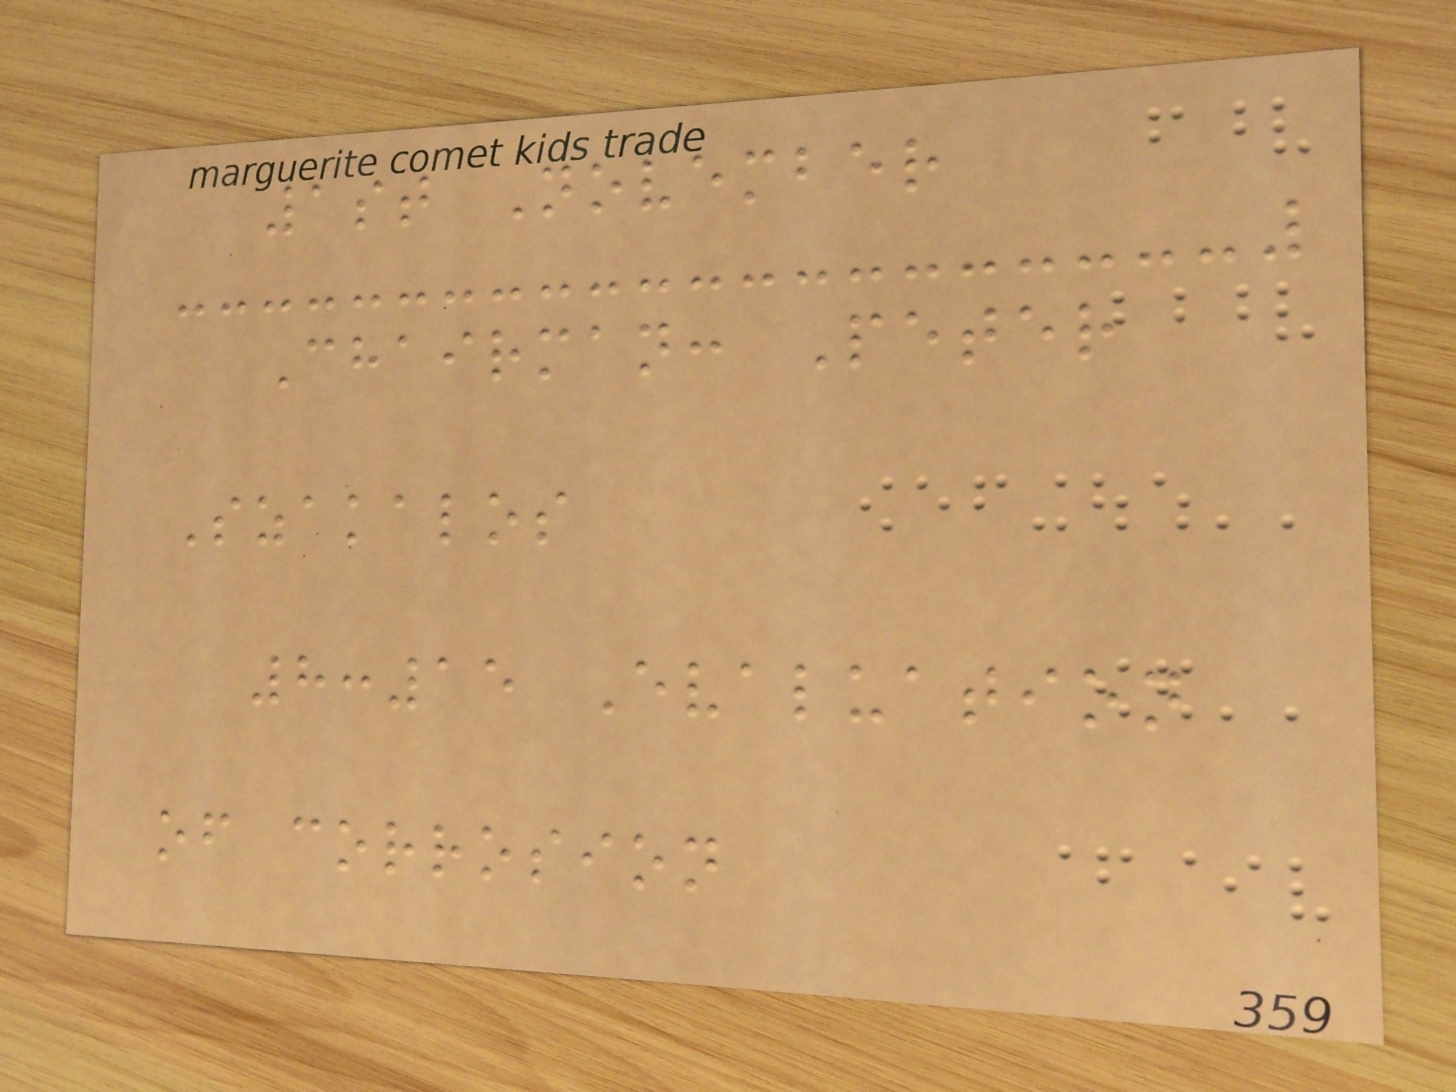1st November
Chairman: Peter
Szakalos
8:15 Evaluation
of corrosion
